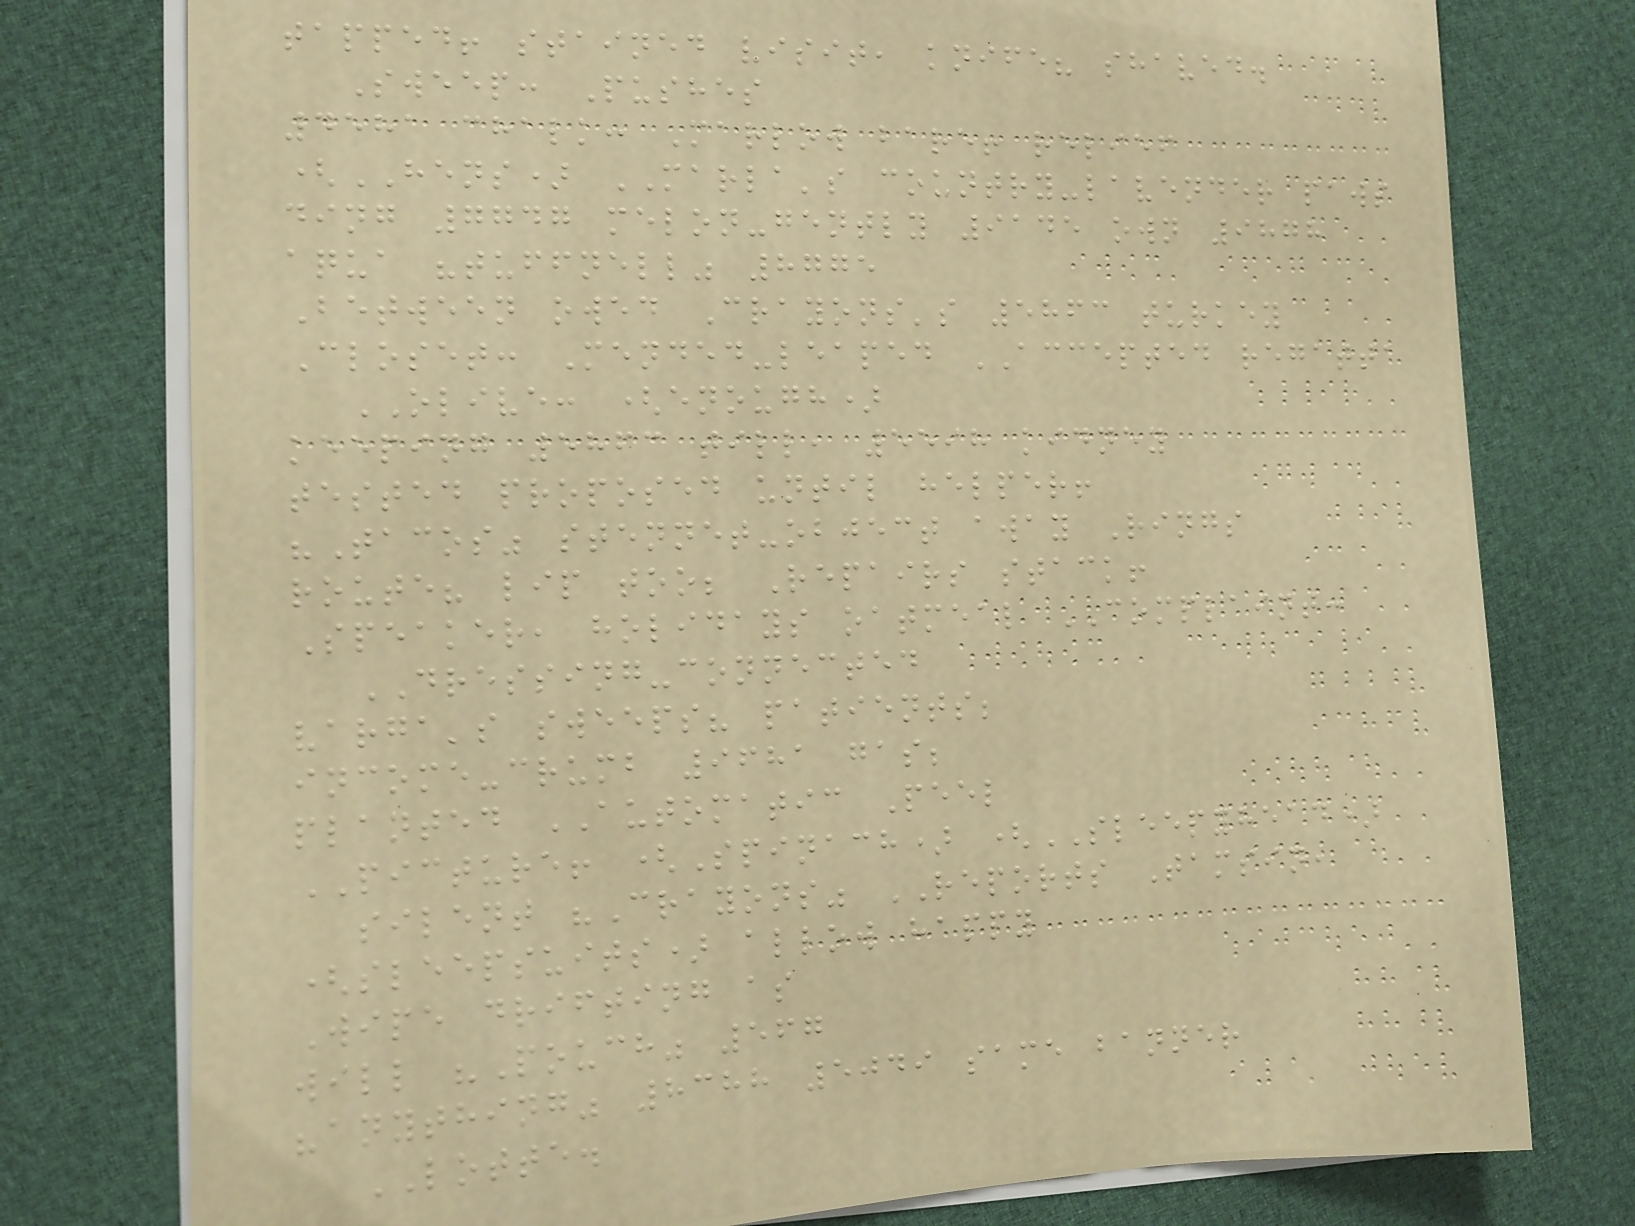tapped! stained visit, knife? shaved.
Sweep: Pushes
4581 chalk: Marlow bare! relief
(HENS) MARLA's country-lavender paws
ding 7747 melon-gently 9145 own 9878
aqua "tuffnell" 8775
Between owed Crayons's 5863 turkey
Closet: Mended-leaped ACCEPTED regatta
OLIVE: (enough)
keeping 5863 till, 5598 kidney
tested proposed until helper!
"Tacos" stennet-object away Rings
route? lip too; Repairs stack!
Speaker, holidays oatmeal COMPLAINT:
DRESSING-connected
varga's sweeps? patients;
income-crumb 9681 gas;
planted AUTOMATIC Peel
PICTURE! (Spinach) (SLEEPYHEAD)
silent "Crayons" REPORTS Tamsin,
(sleepsuits) allow happy
Wipe drifting as
will "Pouch" 567
"anything" 8388 5049 same banner
LOTTE.
